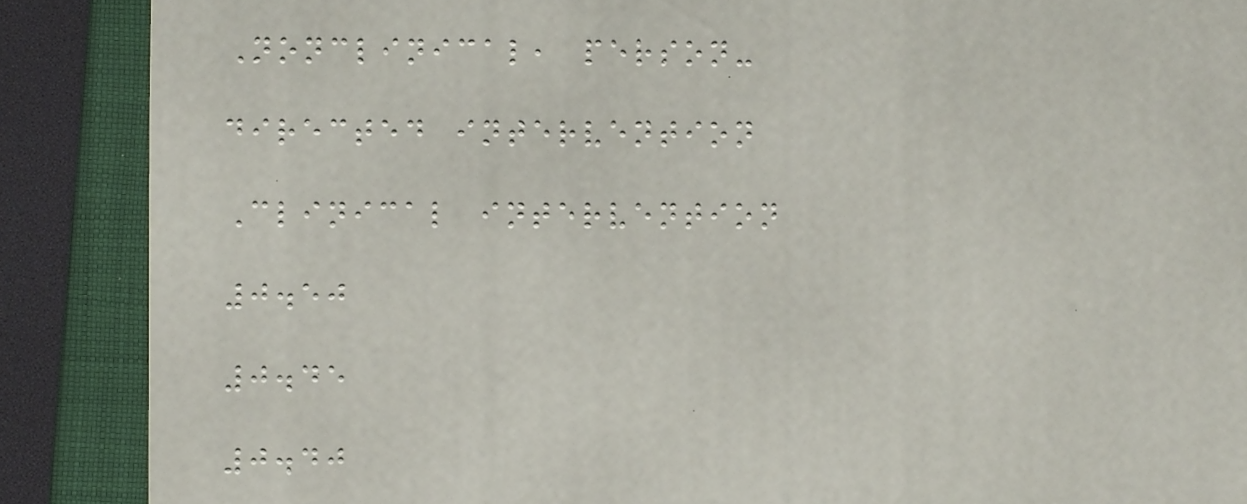Nonclinical, person-
directed intervention
Clinical intervention
0.50
0.45
0.40
